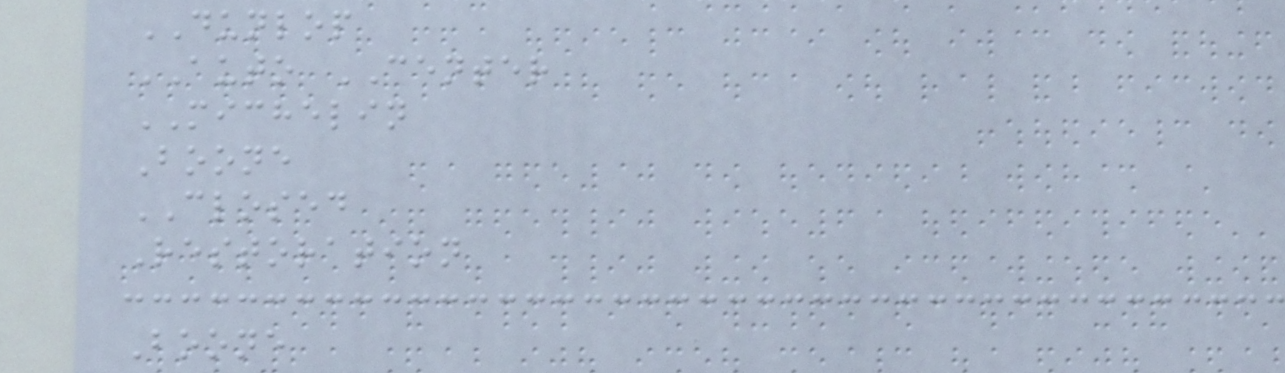DUNLOP
AUTO CENTER
MICHELIN
Boone
CLOSED
Restoration
Boone
